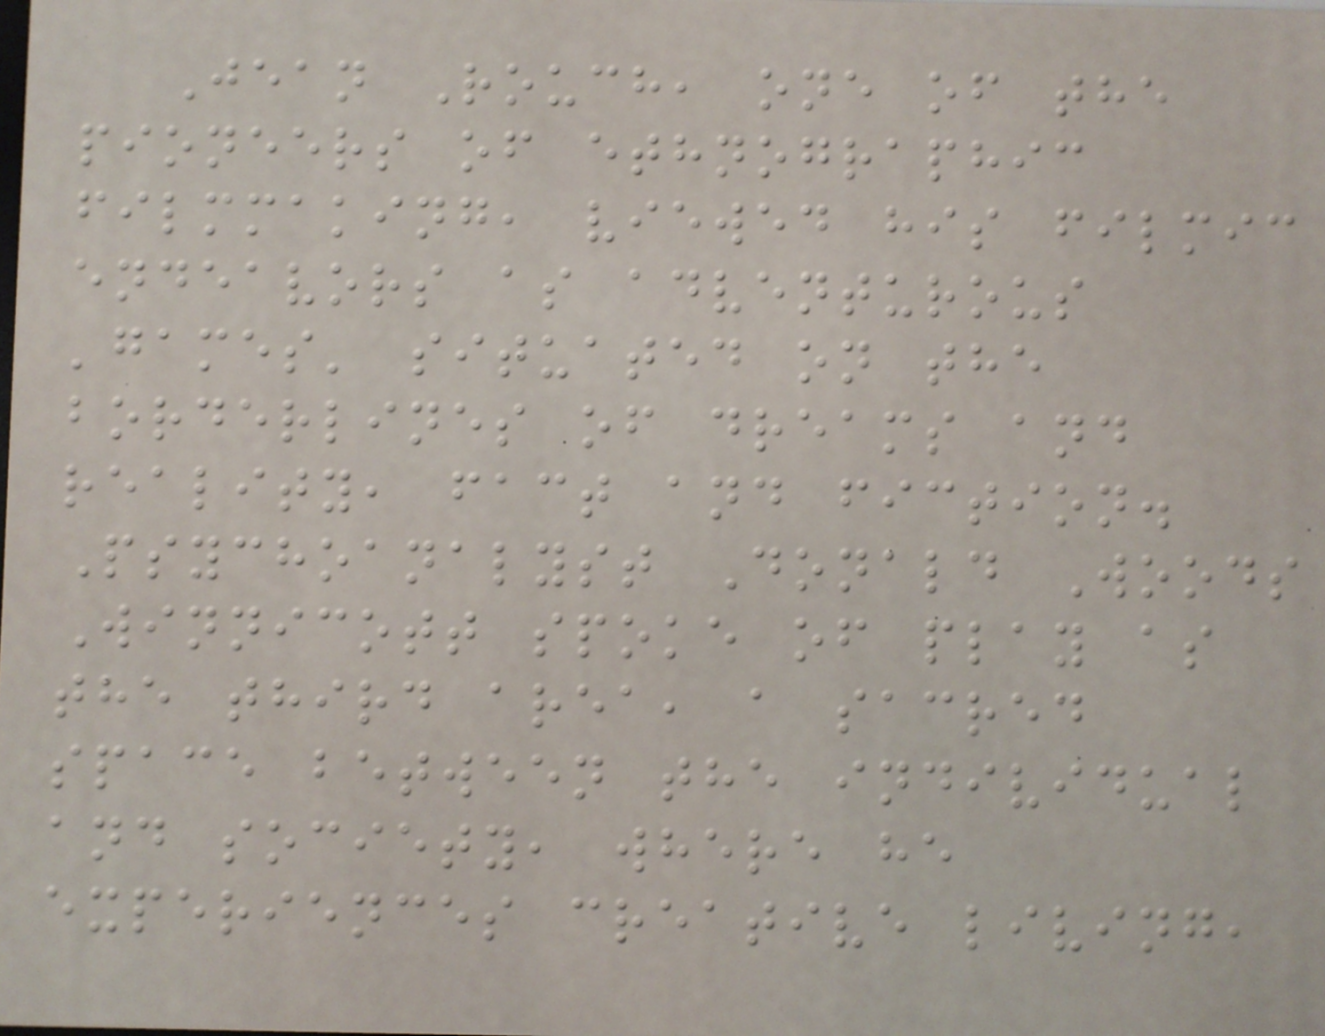Jean Rouch, one of the
pioneers of ethnographic
filmmaking, viewed his filmic
endeavors as adventurous
'games' situated on the
borderlines of dreams and
reality, fact and fiction.
Psychoanalyst Donald Woods
Winnicott spoke of play as
the third area, a sacred
space between the individual
and society, where he
experiences creative living,
